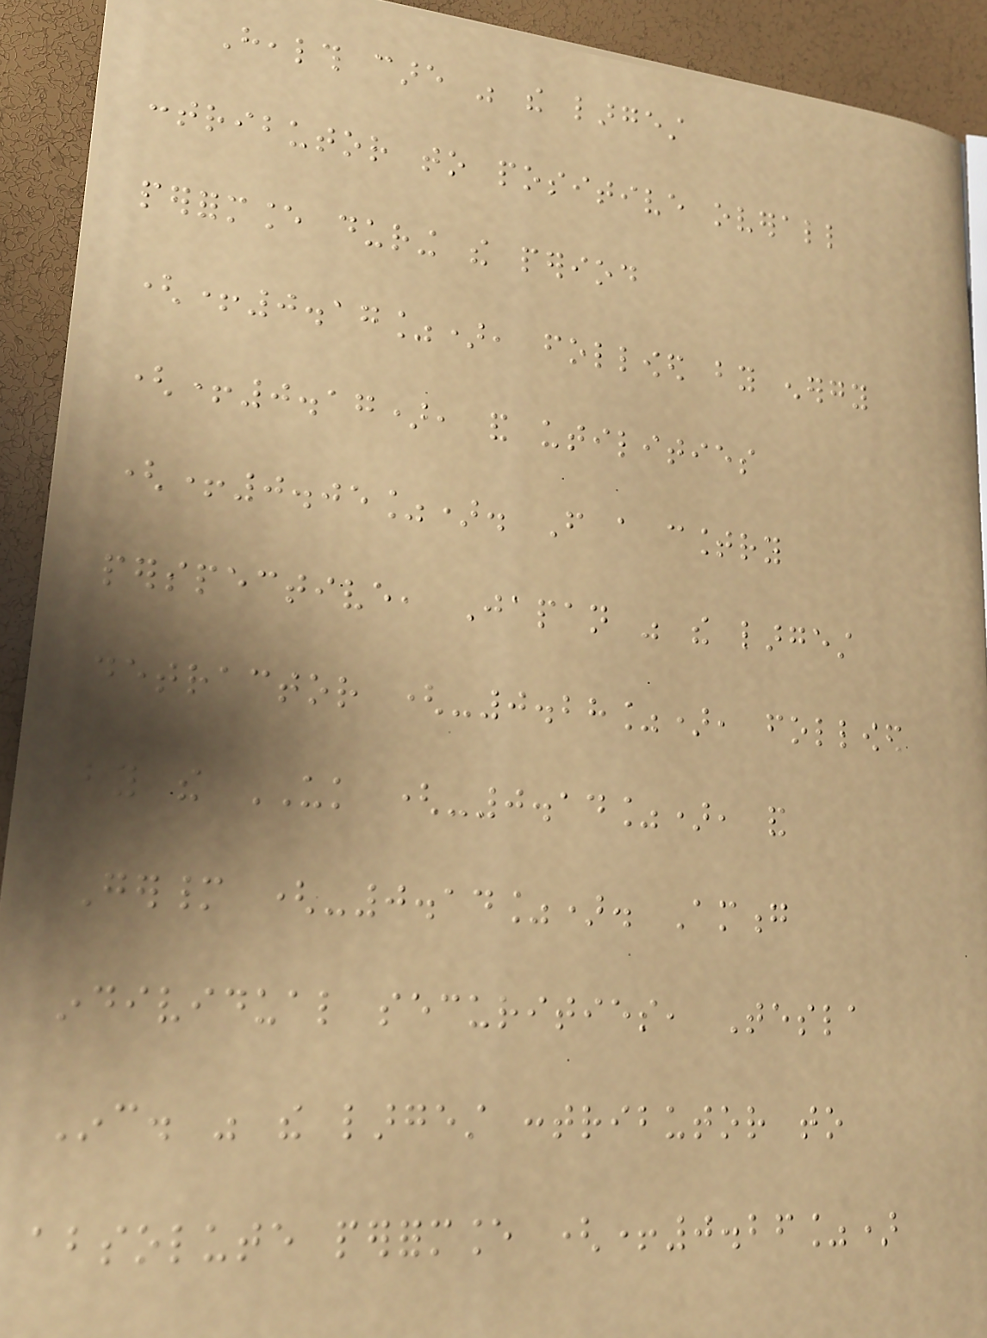Health care was the largest
contributor to positive overall
performance during the period
(+0.17%), followed by energy
(+0.17), and utilities
(+0.05%). From a country
perspective, Japan was the largest
detractor (-0.28%), followed
by the UK (-0.14%), and
Germany (-0.14%). Among
individual securities, Tesla
Inc. was the largest contributor to
absolute performance (+0.26%)
